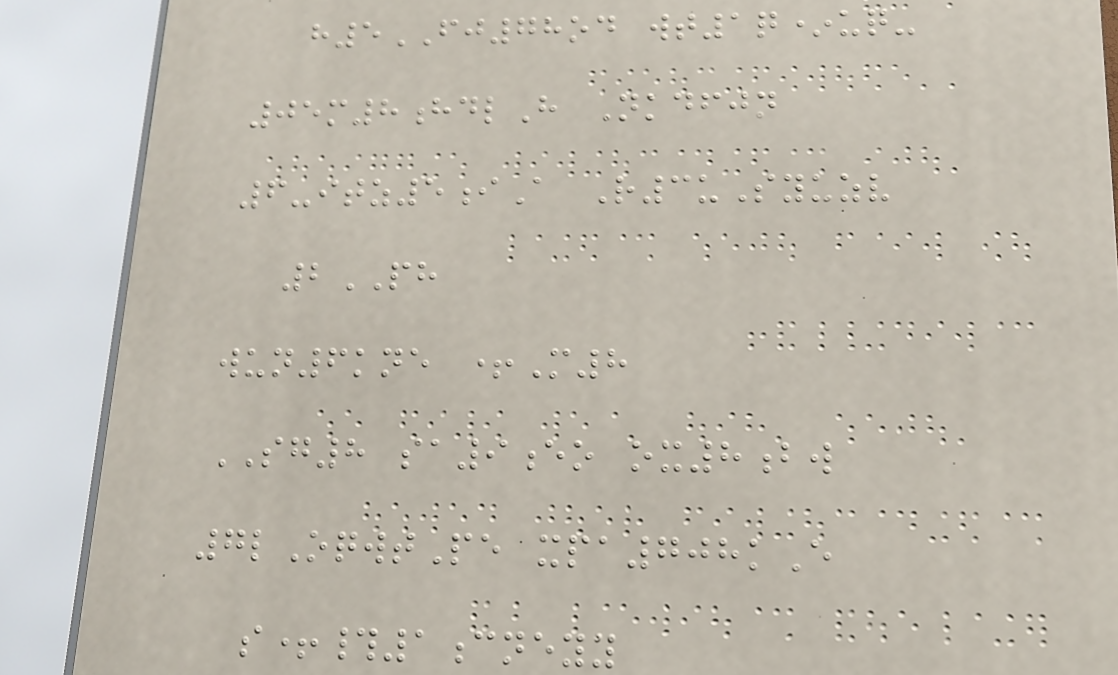h5FJ78od wt1q*uq-
05m8hdlH Nkdfjn
6-itz5iA R3uSyuzv
2PH
wun6kne +M8
SG8 sa9eo ox8bw
7lOqwtPe xpa708kE
s+#1cneyy
